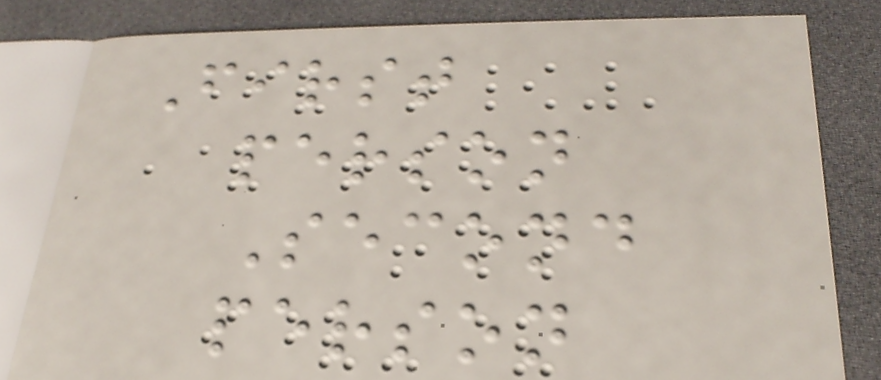First
person
Second
person
